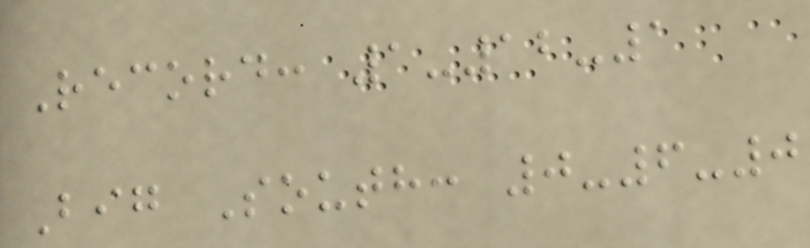Record: 1-12-1
Big South: 0-6-0
